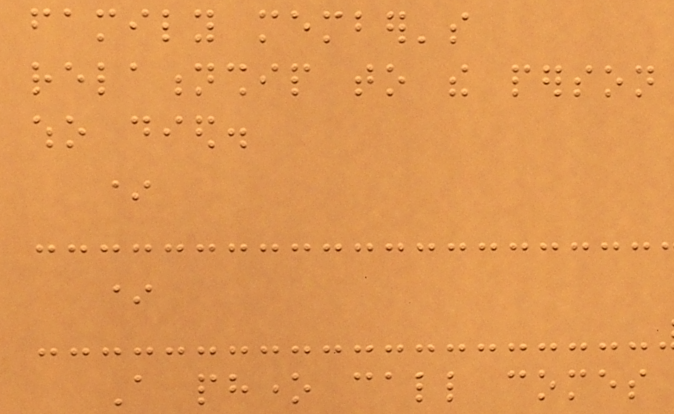family member's
relationship to the person
who died.
*
*
A phone call comes
